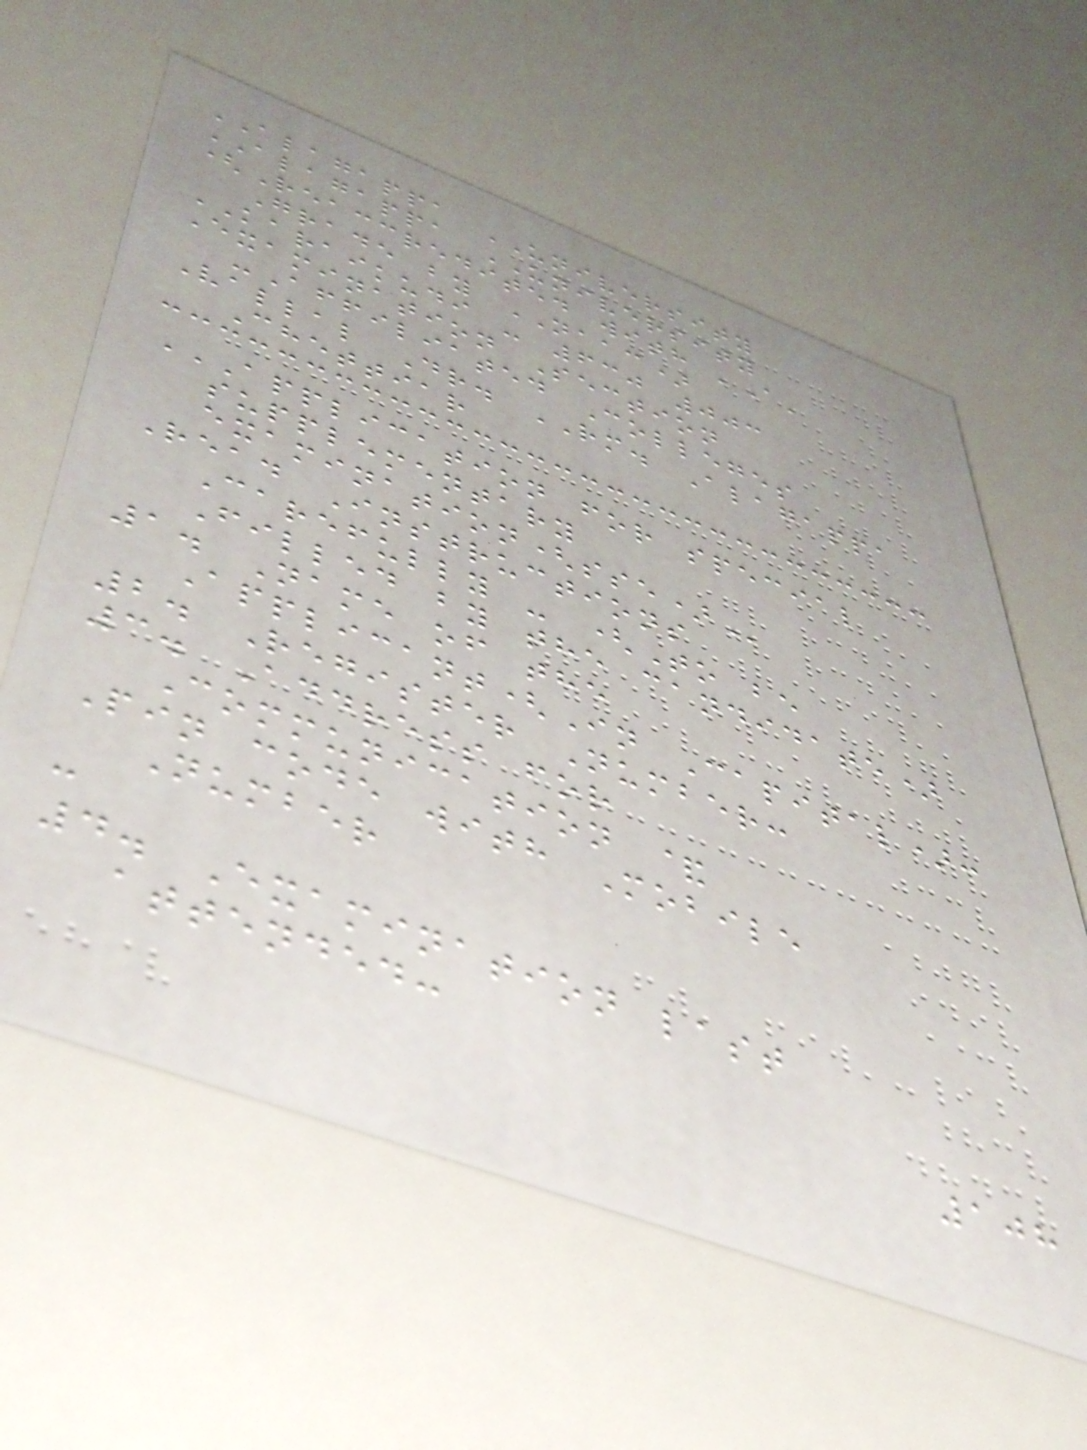ALAGAPPA UNIVERSITY
ALAGAPPA UNIVERSITY
(Reaccredited with 'A'
Grade by NAAC)
KARAIKUDI - 630 003
Examination Section
-Affiliated Colleges
Vallal Dr. RM. Alagappa
Chettiar
APPLICATION FOR SPECIAL
SUPPLEMENTARY
EXAMINATION(SSE)
Read Instructions
Carefully - (To be
Filled by the candidate)
1. Name of the
Applicant(In Capital):
2. Register Number:
3. Address for
Communication &
Pin code with Mobile
Number
:
4. Examination last
attended:
108
